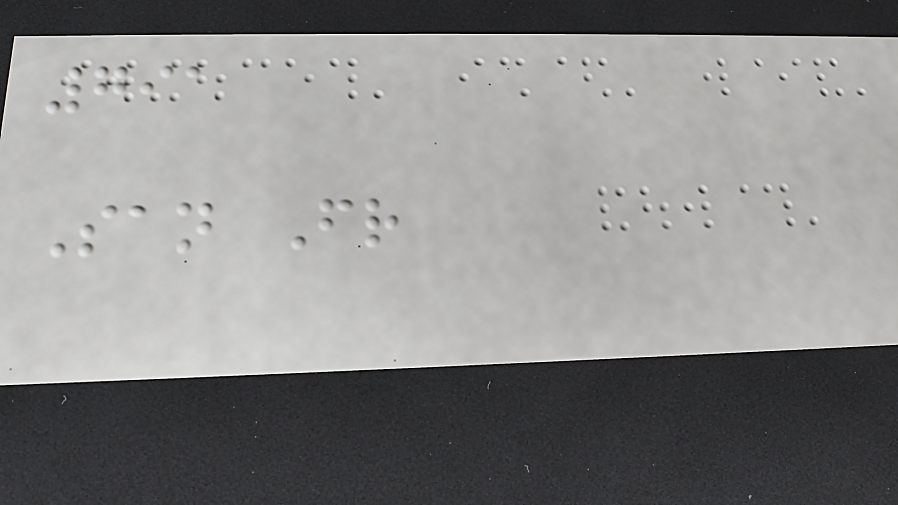791
San Fr
